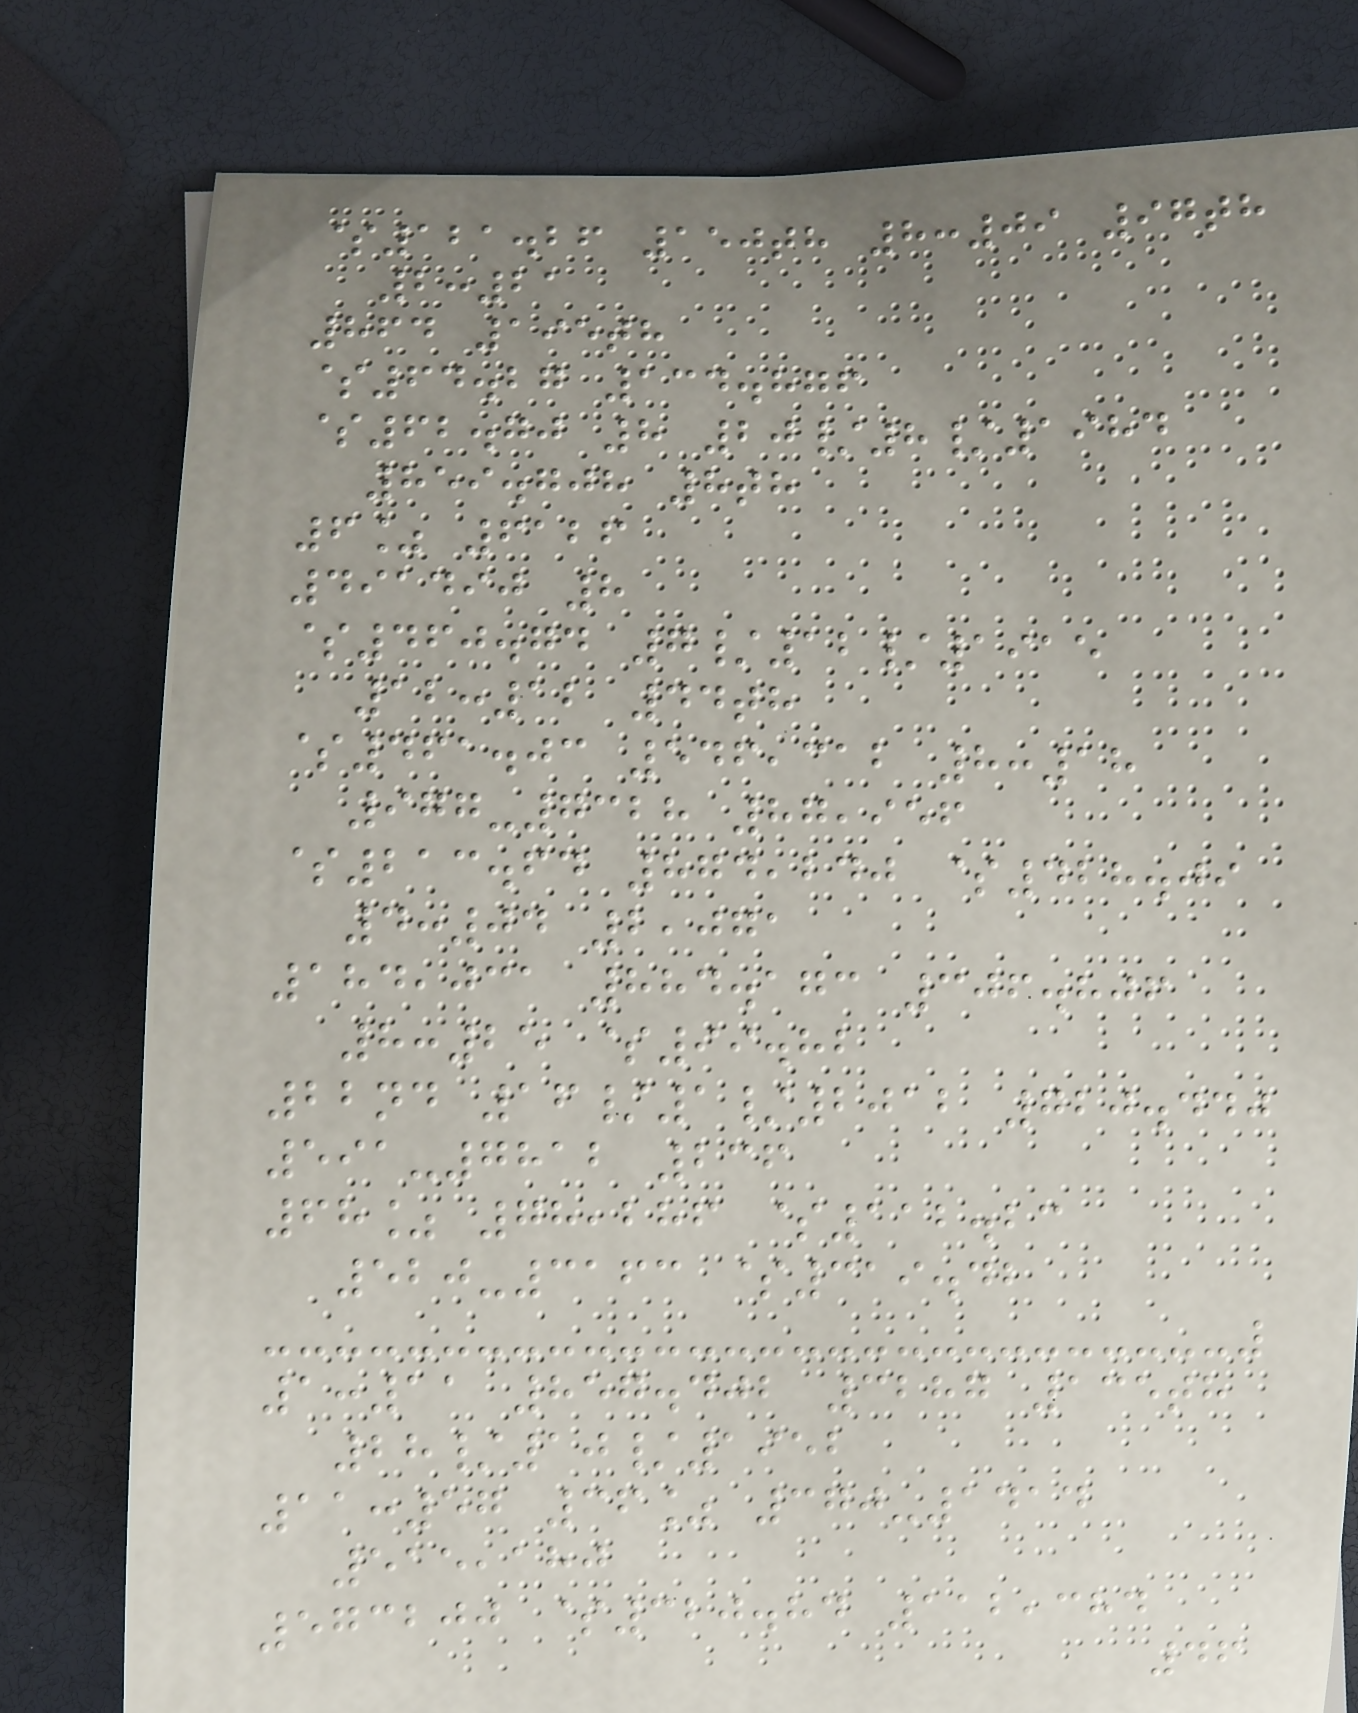$121.26 150th 8:09 97th
2:21
864 195th
$64.27 134.876
$62.70 8 20/8/1984
859.708 8th
6% 6126
491490 8
$460.74 7/12/1915
12:12 44th
$461.03 546,312 8:18
977-7328 87,956
$213.64 874,240 $428.09
4:04 2,071
184,031 884.173 306.806
8:25 $99.82
22nd 16/1/2012 720.440
591-7812 236
68% 78,286 $112.23
520-3163 $319.42
1:11 857.402 3287 135th
28/10/1952
11:57 36% 370-1414
515,180
573200 $320.84 112,384
46
